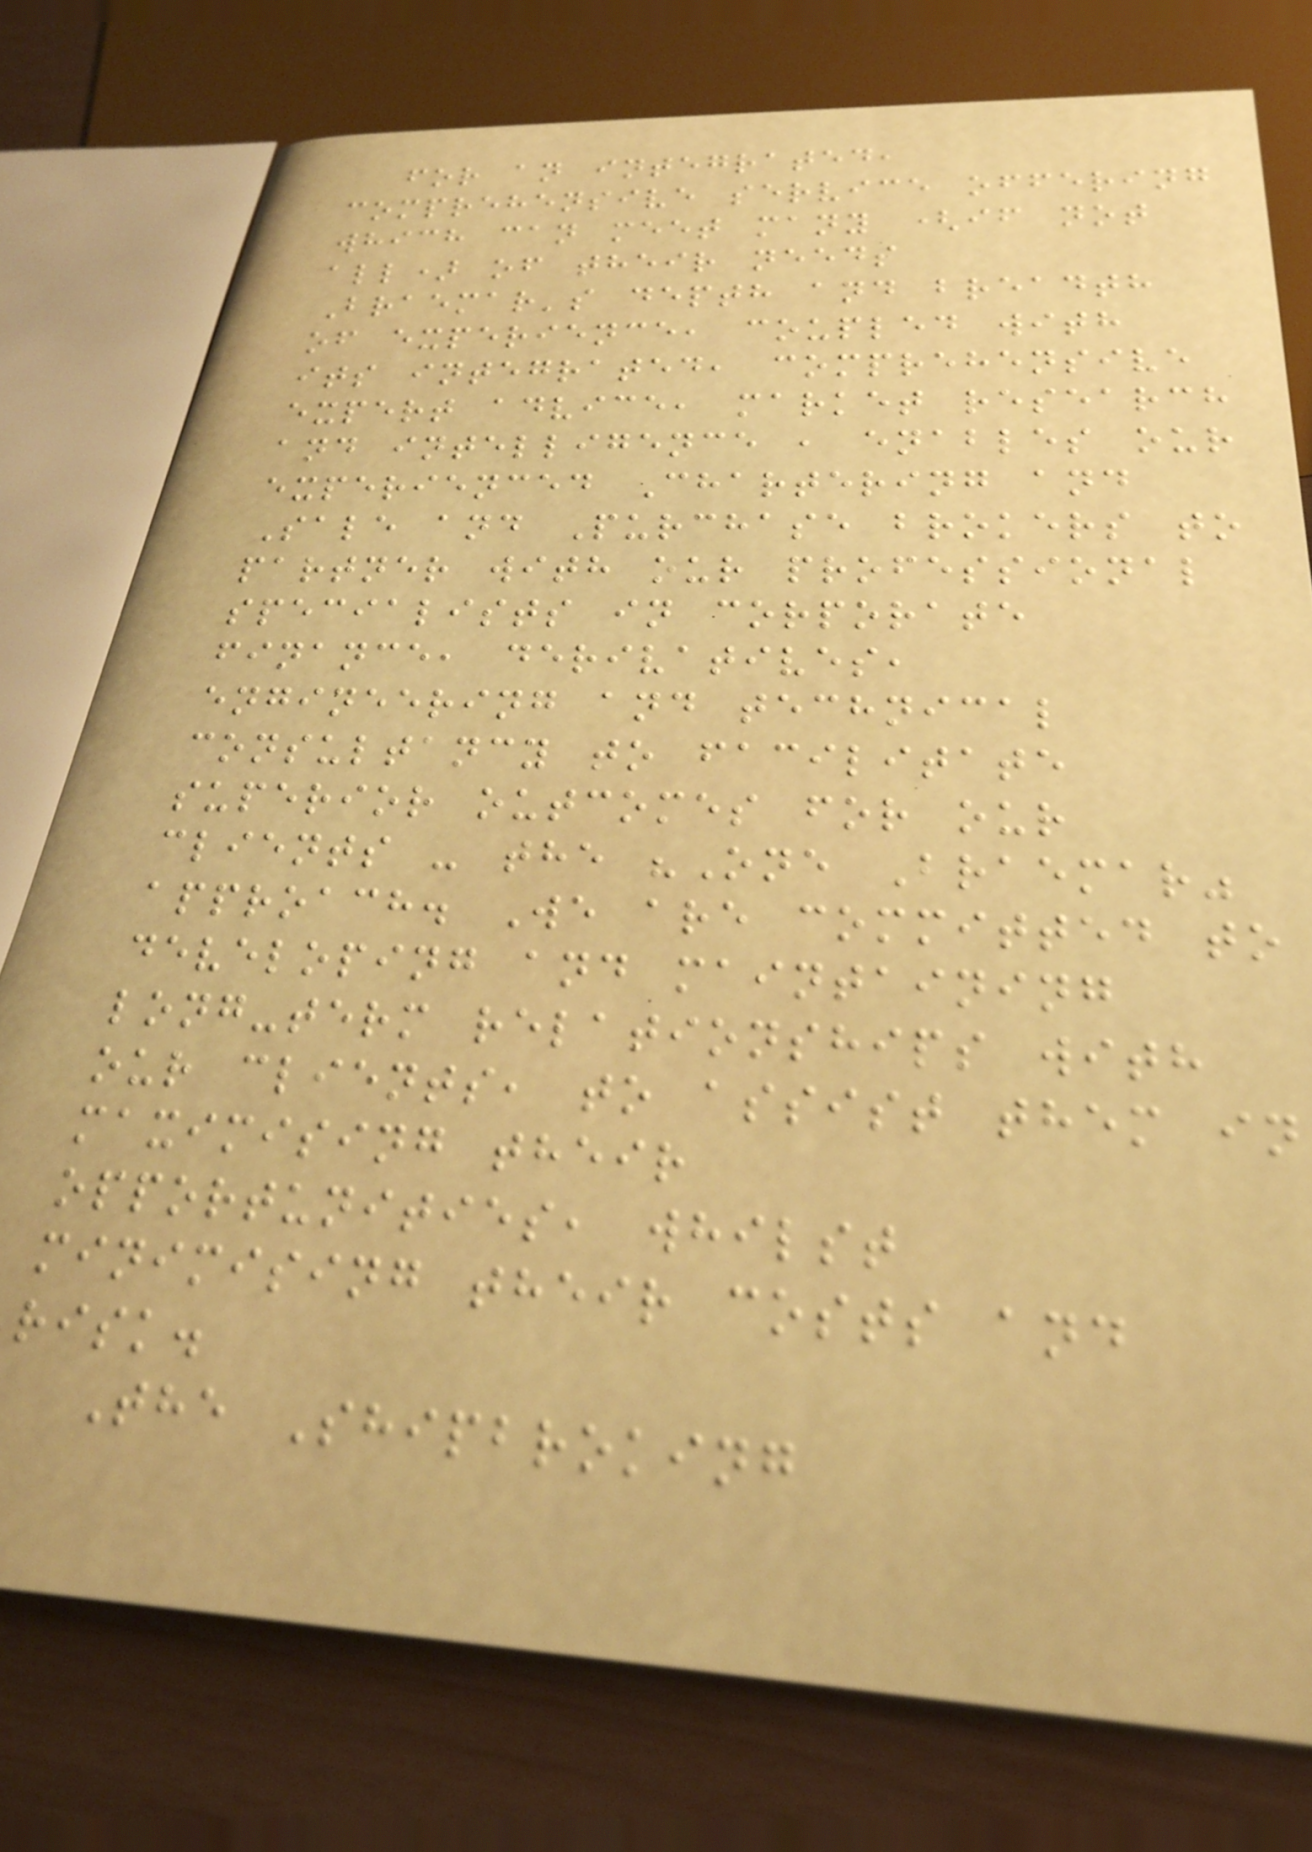for an integrated,
comprehensive service offering
which can meet many (if not
all) of their needs
Braemar's depth and breadth
of experience, coupled with
its integrated, comprehensive
expert advice, market research
and intelligence , enables our
experienced Chartering and
Sale and Purchase brokers to
partner with our professional
specialists in corporate
finance, derivatives,
engineering and technical
consultancy to facilitate
superior outcomes for our
clients - the "One Braemar"
approach. We are committed to
developing and maintaining
long-term relationships with
our clients, to assist them in
maximising their
opportunities, whilst
minimising their costs and
risk.
The Shipbroking
